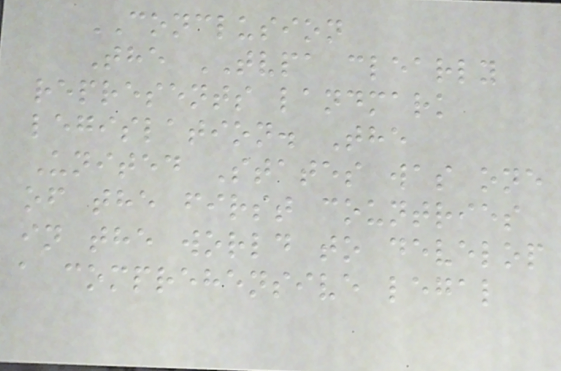CONCLUSION
The TVPA clearly
represents landmark
legislation. The
United States was one
of the first countries
in the world to develop
a comprehensive legal
